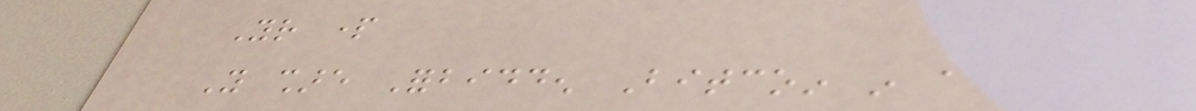Your part
You share Forbidden Bitcoin in a
